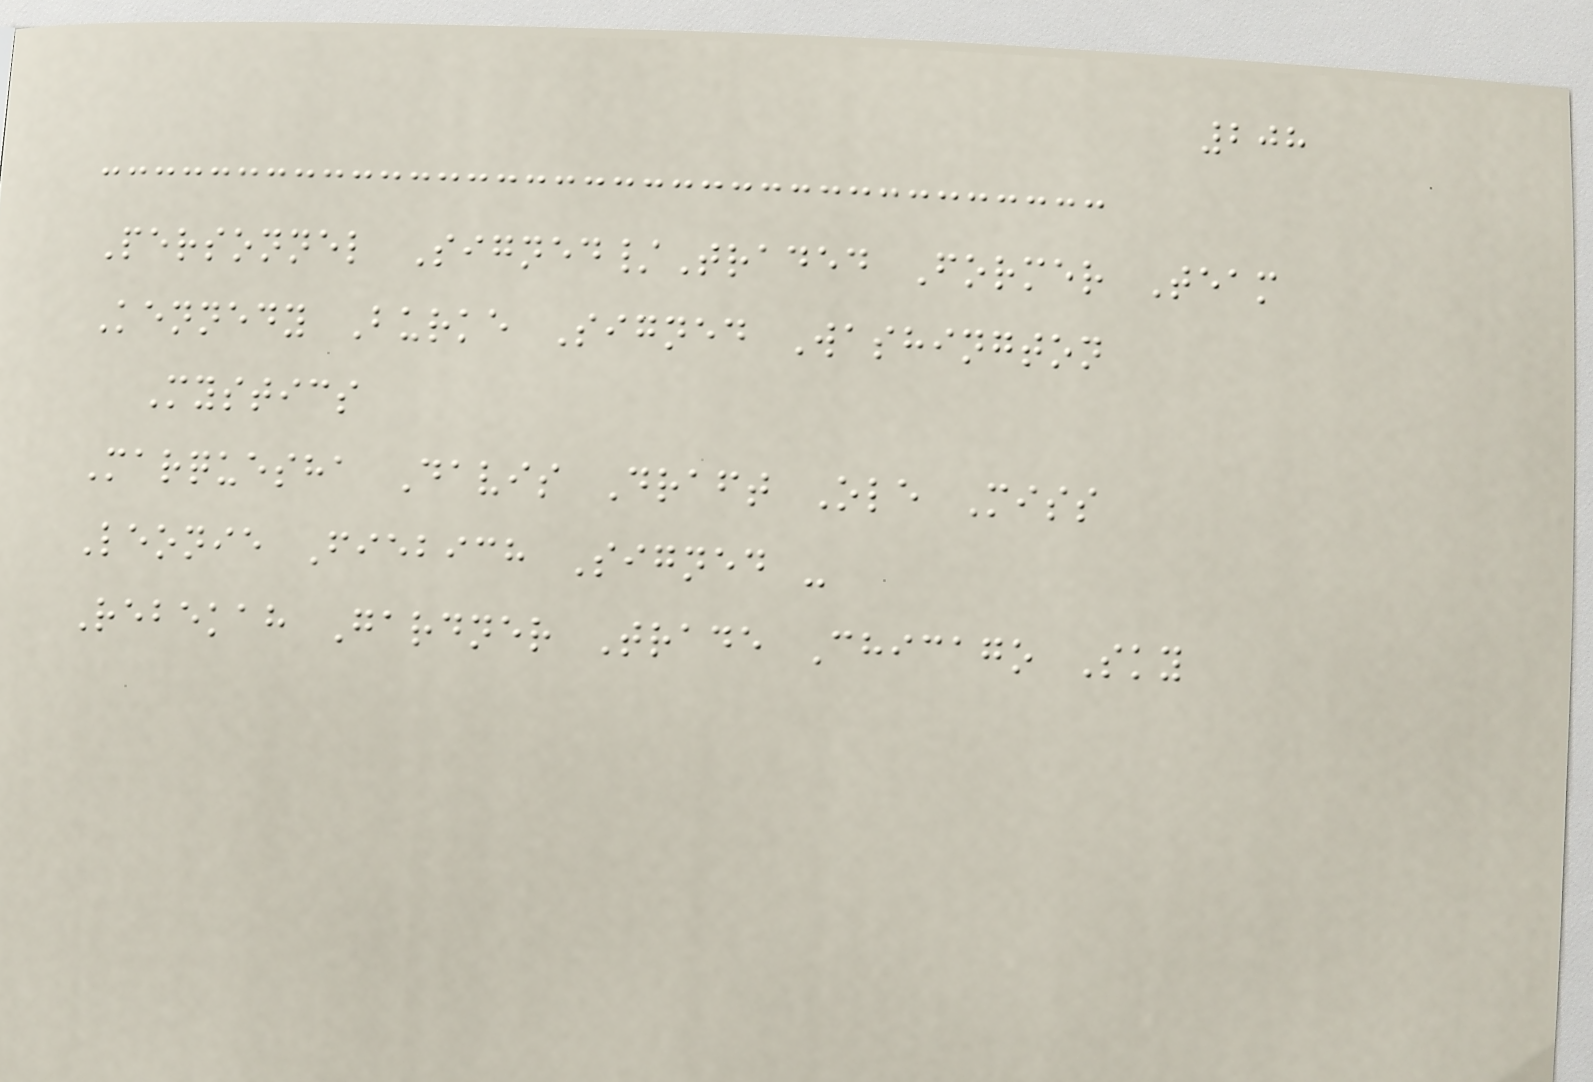208
Personnel Signed/Traded Former Team
Kennedy Burke Signed Washington
Mystics
Marquesha Davis Draft Ole Miss
Leonie Fiebich Signed -
Rebekah Gardner Trade Chicago Sky
